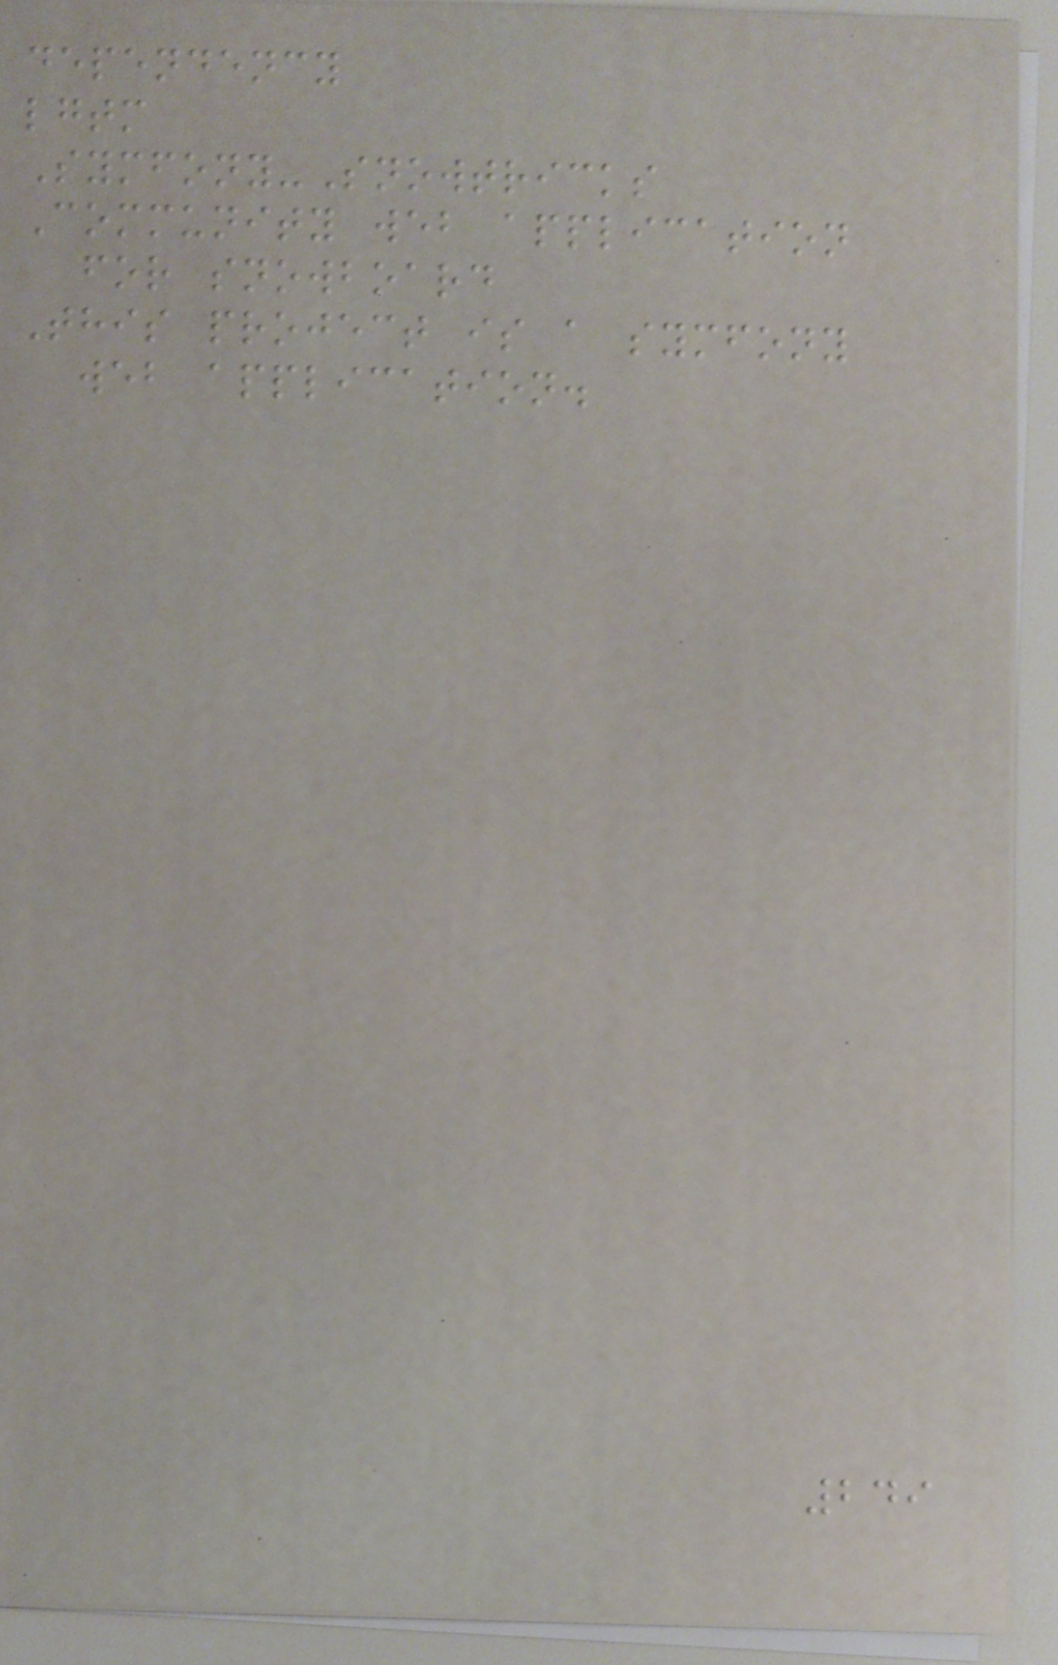dependency
lgtm
Symfony-Snowtricks
Community web application
for snowboard
This project is a symfony
web application.
249
